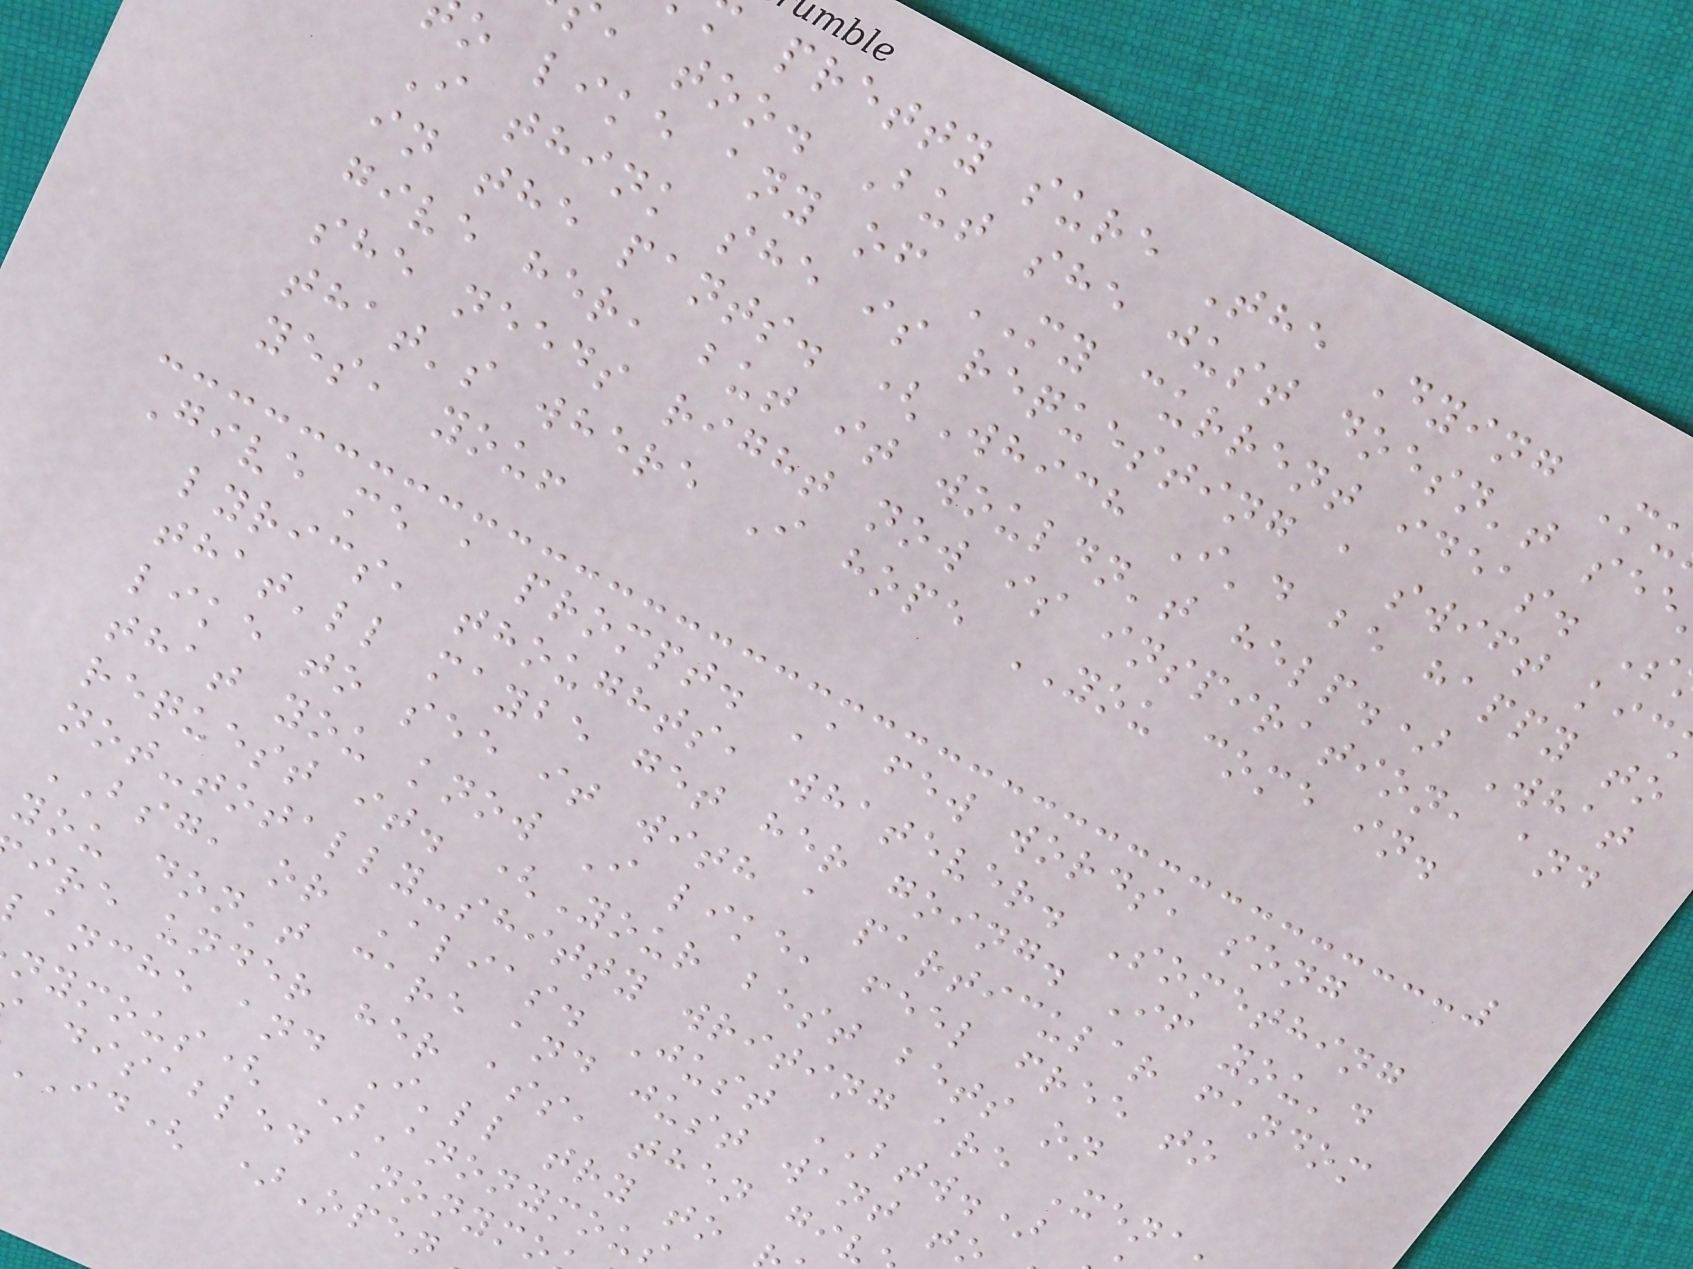pretty sure The Dying Mu
, too. But she just doesn't see
o like any of MY current ideas. S
I think she is requesting a swift kic
in the pants. (Which I'd be happy to
give her, but it wouldn't help.) What
she needs right now is inspiration, and
that's where I hope YOU come in.
yes, you!
Give me a prompt. A few words, song
lyrics, thoughts, whatever. Something
that'll maybe get her going. If you'd
like to see it with a particular fandom
that you know I like, feel free to
request it. (Your best bets on
not-totally-shitty writing are Xena
BSG, or Alias. Just BTW.)
you don't care and just want t
ire under her ass, then giv
anche and I'll try to
nymous( )Anonymou
disabled anonymo
ID( )Open
